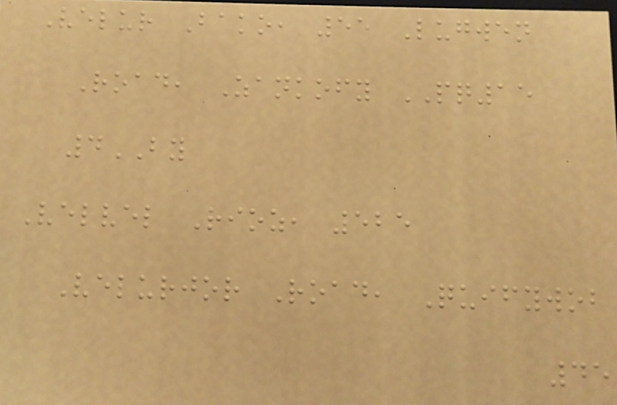Velur Bako, 55 Lugwen
Road, Zankofy PQ15
4BY
Velvel Rioz, 525
Velurjor Road, Quifywob
45
